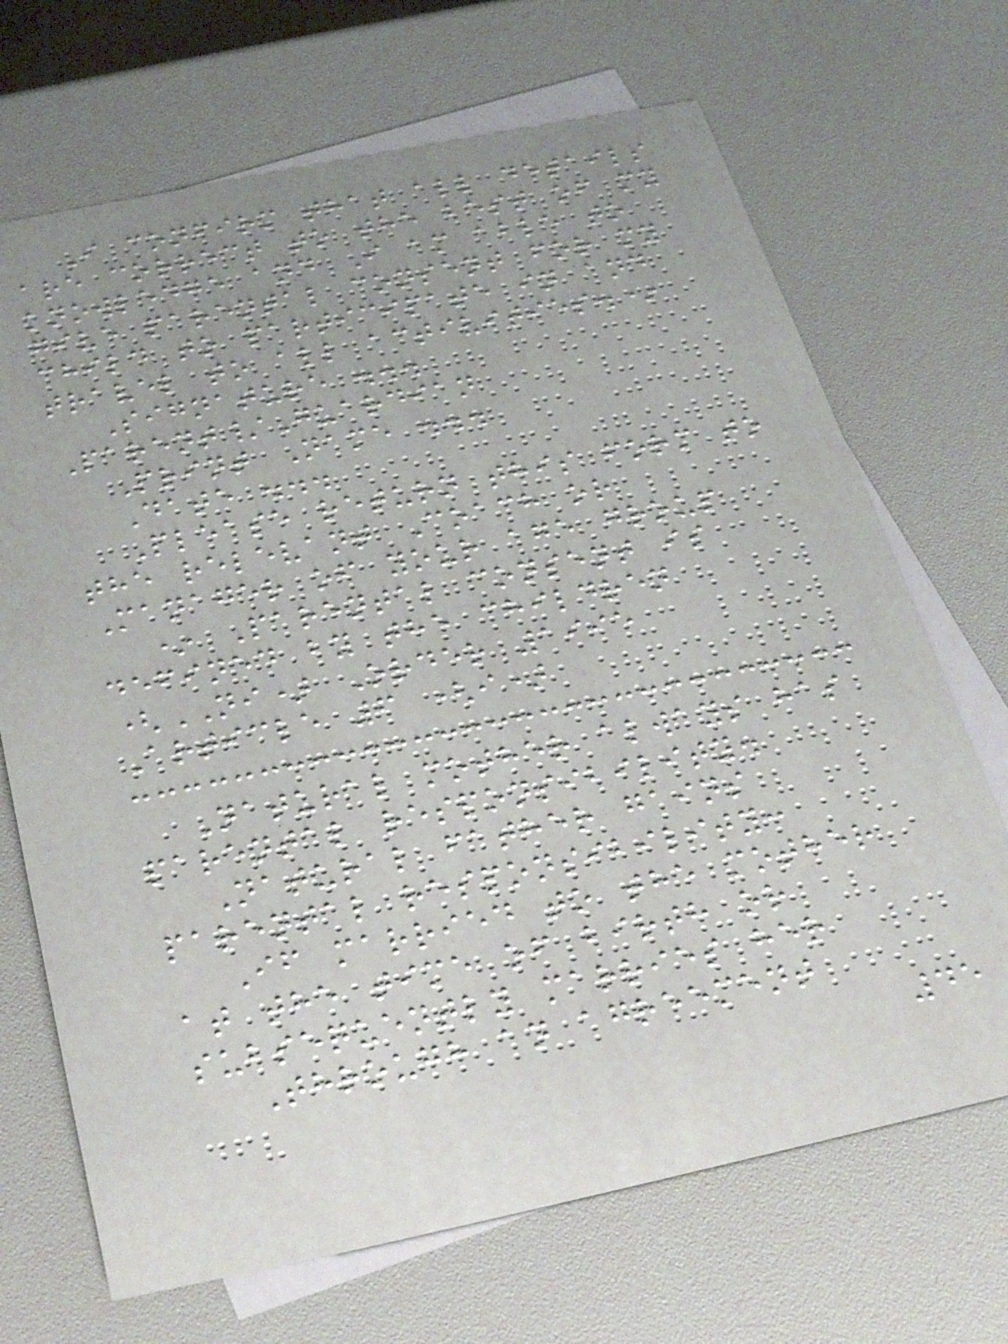I confirm that all details
are correct to the best of my
knowledge and I am able to
give parental consent for my
child to participate in and
travel to all activities.*
Signature ...
Parent/Guardian
Print Name ...
Date ...
Please return this form to
the relevant Coach or
Manager of your age group
* Parental consent is
defined by the children
(NI) Order 1995
Article 6 (i)
Natural mother always has
parental responsibility.
Natural father gains
parental responsibility:
If married to the mother
at the time of birth or
subsequently marries her
Through an agreement
45
